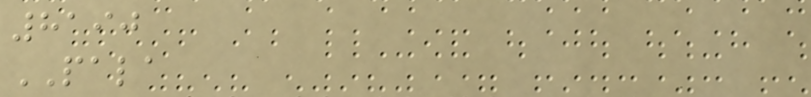8190
PALA
